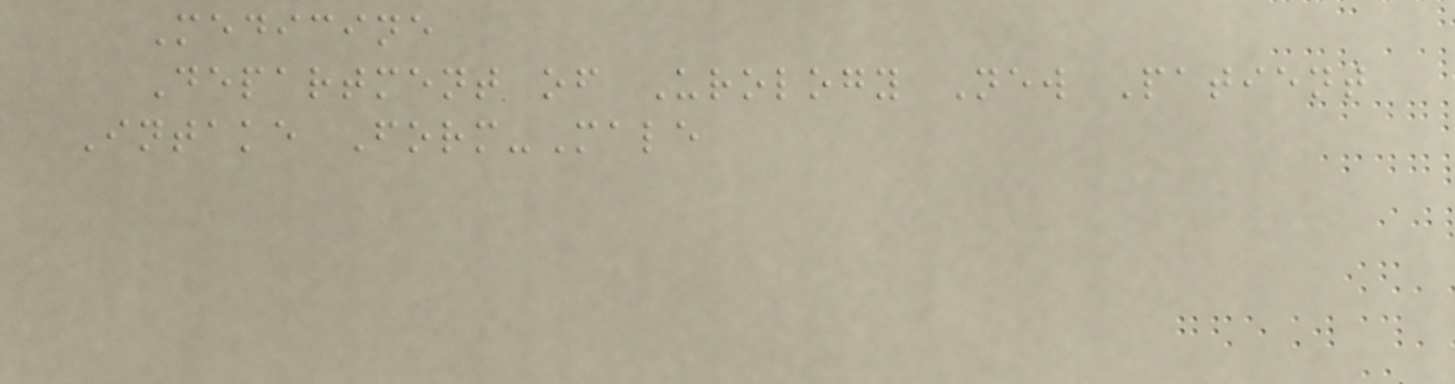Medicine
Department of Urology New Patient
Intake Form-Male
